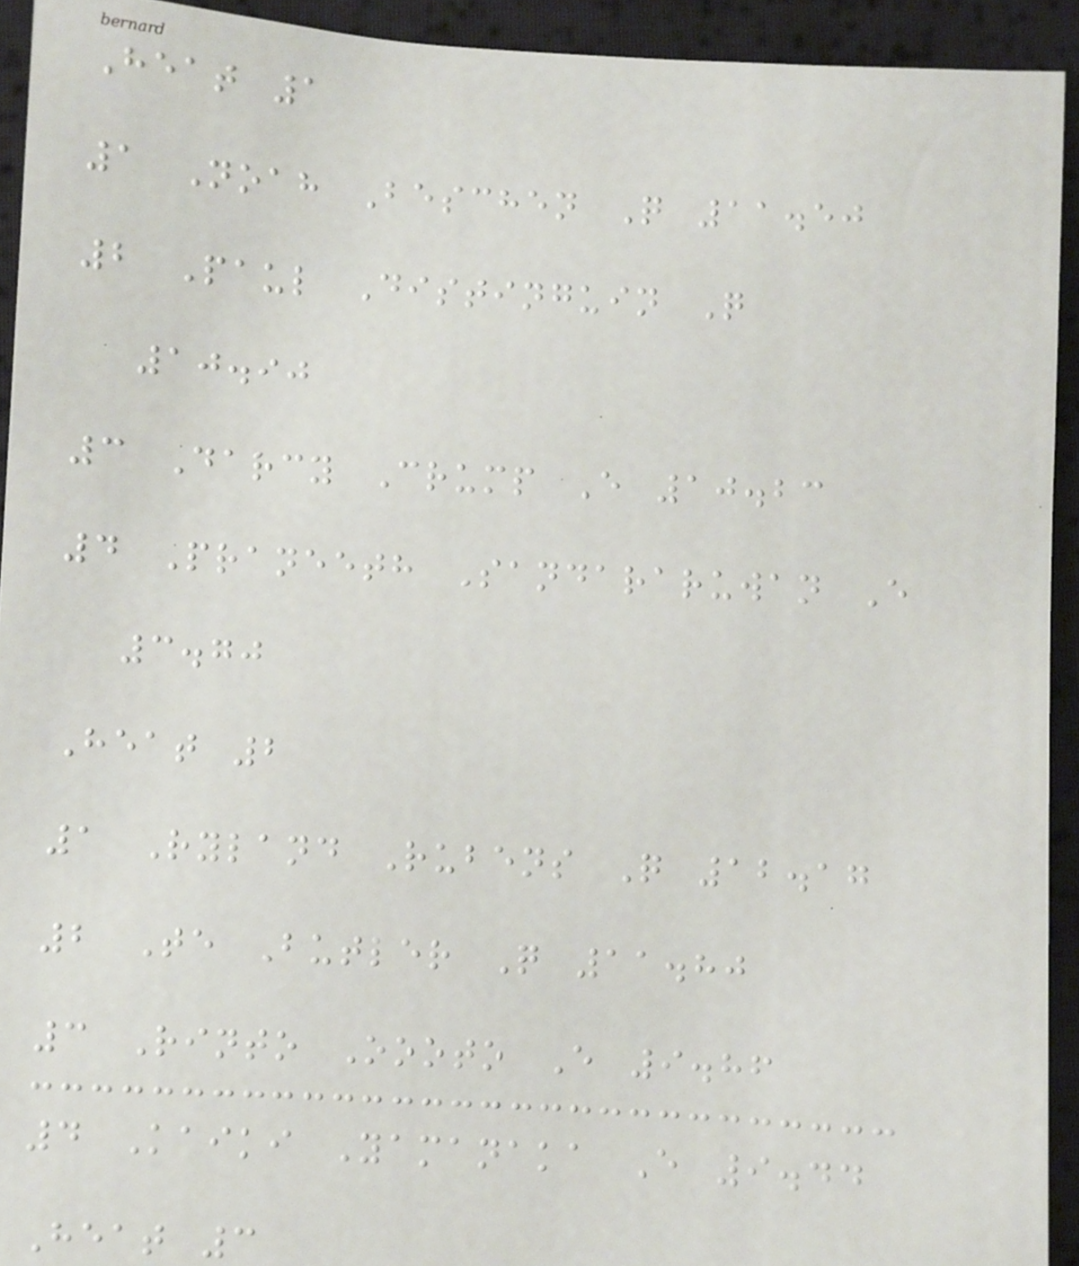Heat 1
1 Noah Beschen Q 11.50
2 Paul Distinguin Q
10.90
3 Darcy Crump E 10.23
4 Praneeth Sandararuwan E
3.70
Heat 2
1 Ryland Rubens Q 12.17
2 Te Butler Q 11.80
3 Rinto Oooto E 9.86
4 Kaiki Yamanaka E 9.44
Heat 3
